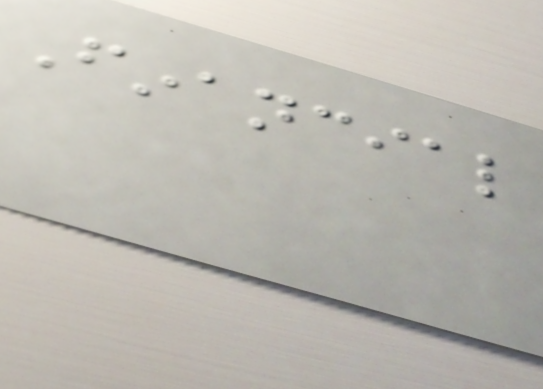Financial
